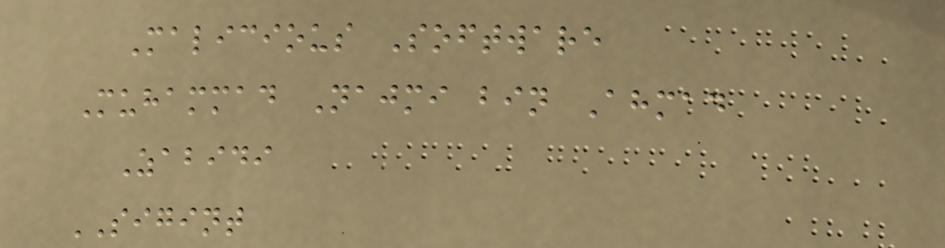Malicious Software
Muhammad Najmi bin Ahmad
Zabidi
SIGINT
